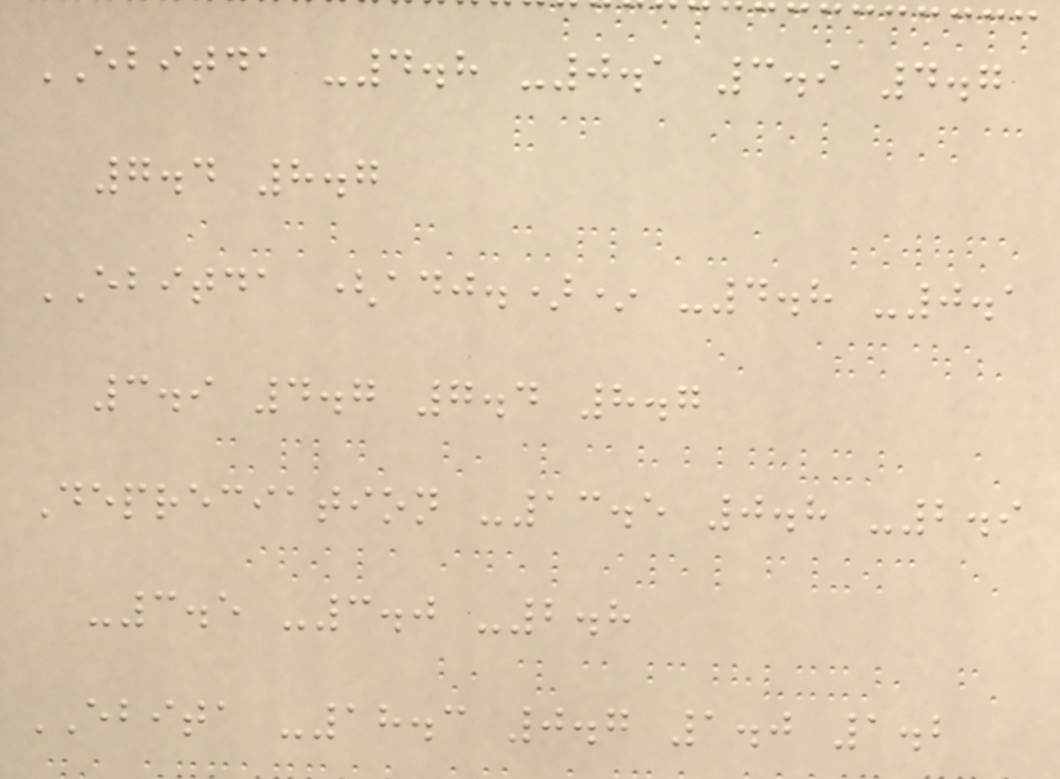EBITDA -4.8 -0.1 3.9 4.7
7.4 8.7
EBITDA (adj.)* -4.8 -0.1
3.9 4.7 7.4 8.7
Depreciation -13.5 0.8 -2.9
-3.5 -3.0 -2.8
EBITA -18.3 0.7 1.0 1.2
